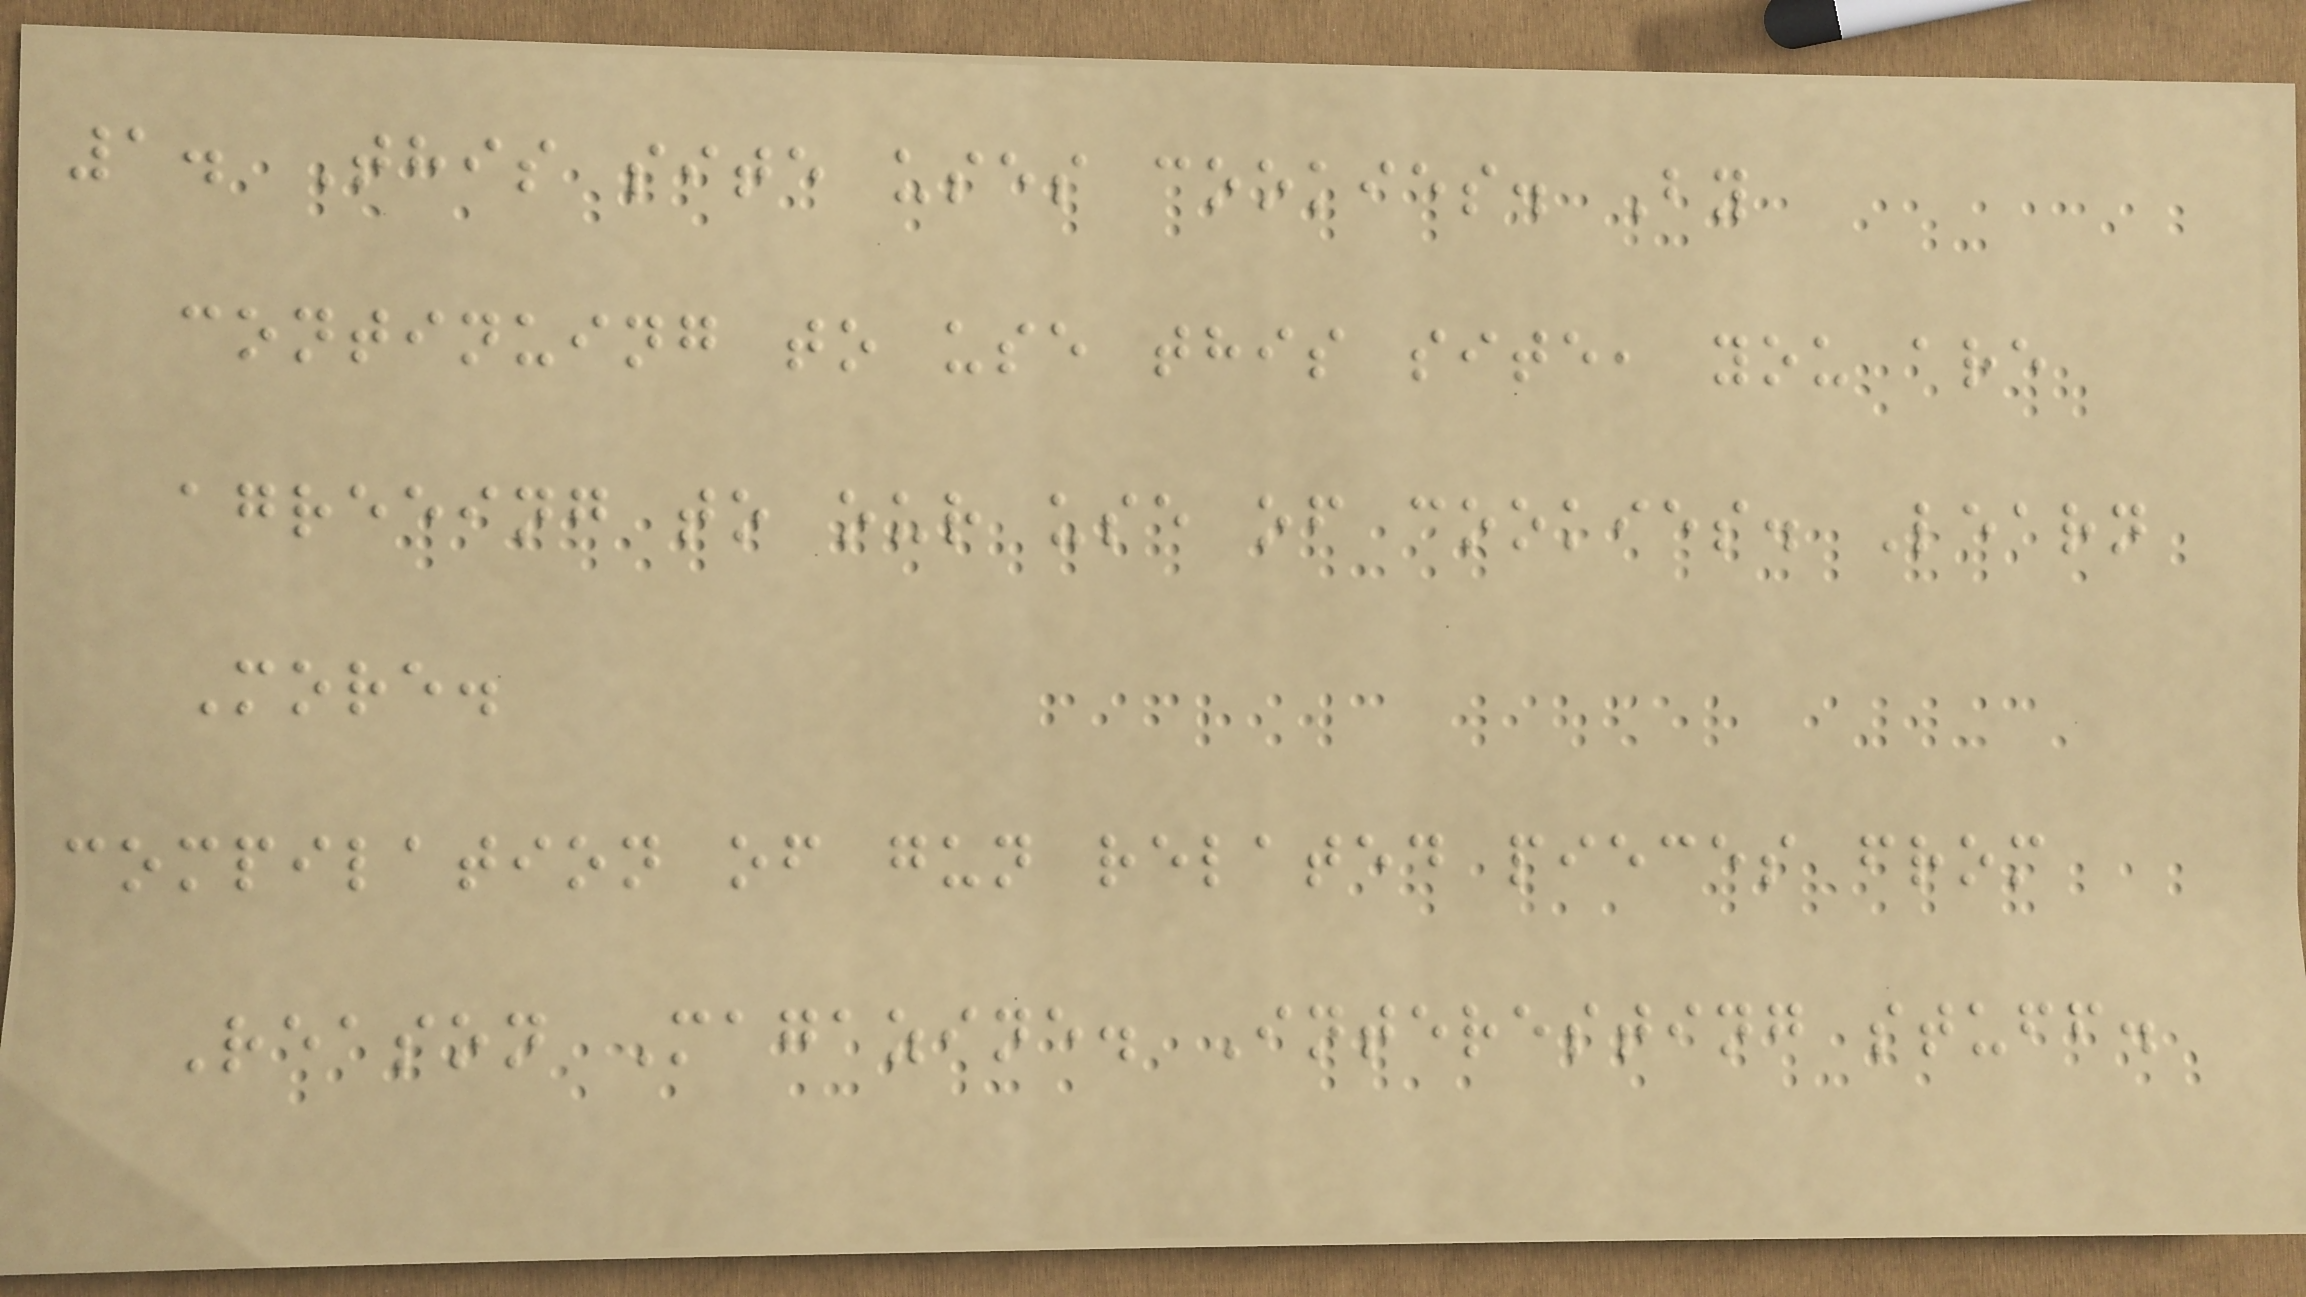1. This site uses cookies. By
continuing to use this site, you are
agreeing to our use of cookies. Learn
More.
compilation of gun related pieces from
Reason Magazine. Interesting stuff.
